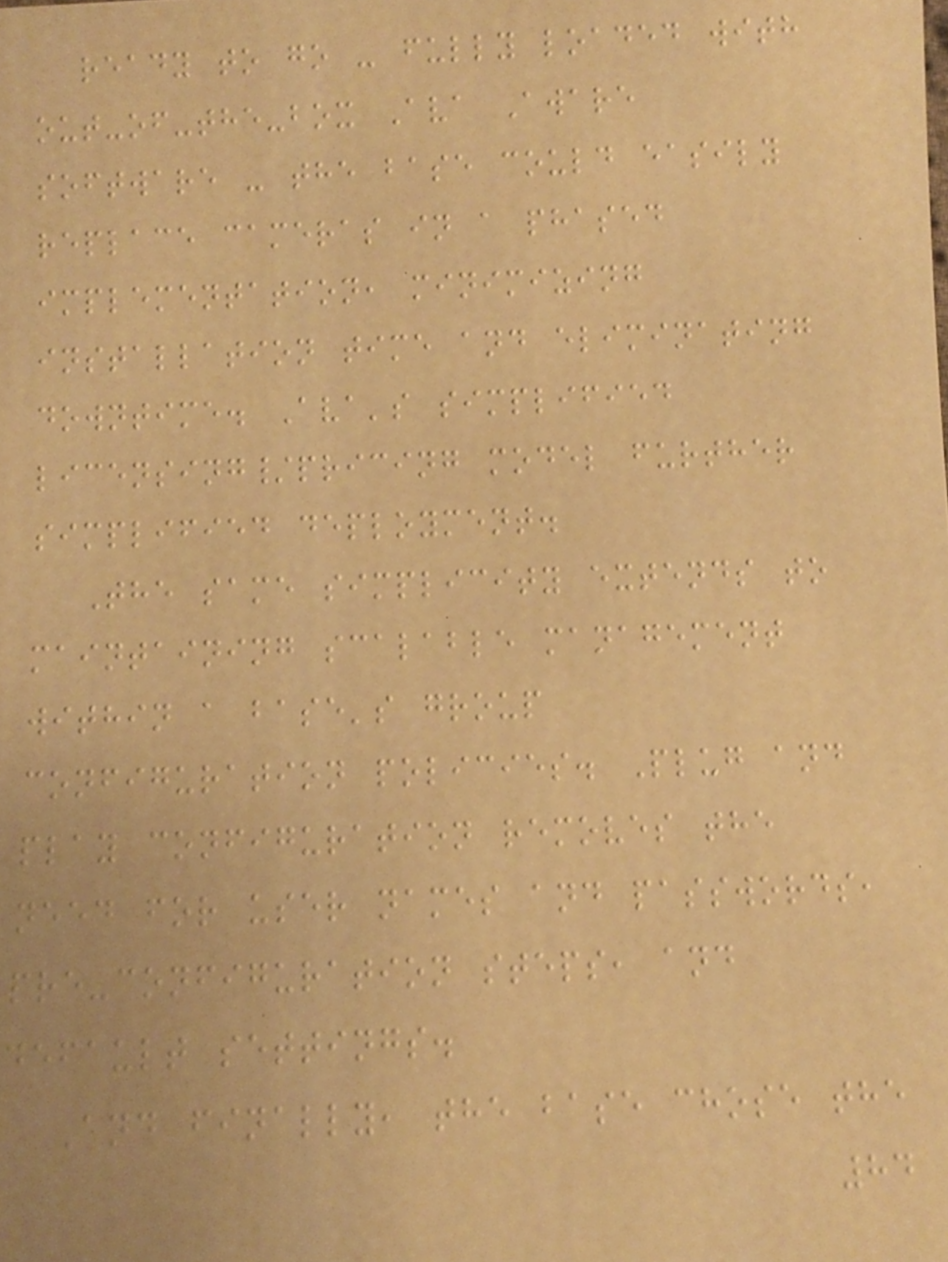ready to go - fully loaded with
out-of-the-box Ava Aware
software - the base could easily
replace cameras in a phased
implementation, minimizing
installation time and eliminating
downtime. Ava's simplified
licensing/pricing model further
simplified deployment.
The same simplicity extends to
maintaining scalable management
within a base's group
configuration policies. Plug and
play configuration removes the
need for user names and passwords,
pre-configuration steps, and
default settings.
And finally, the base chose the
84
